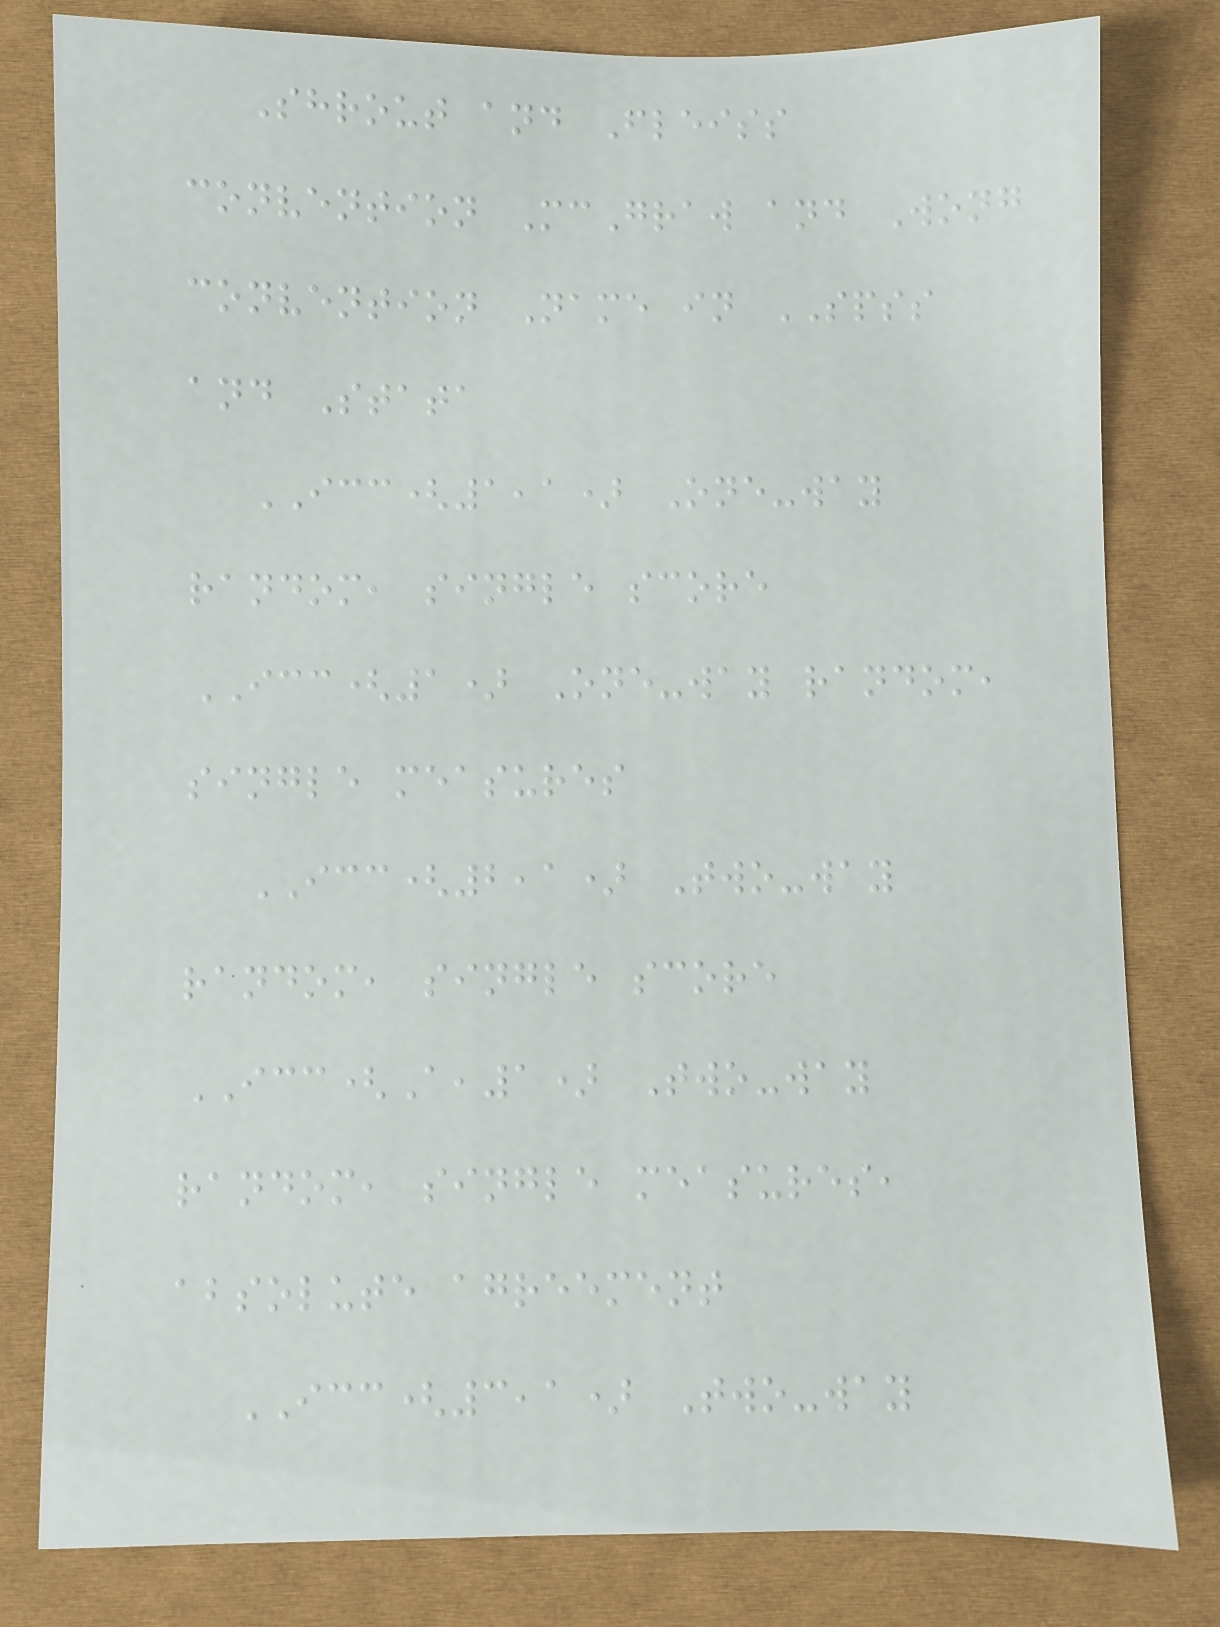Shrout and Fleiss
convention McGraw and Wong
convention Name in SPSS
and Stata
ICC(1,1) One-way
random, single score
ICC(1) One-way random,
single measures
ICC(2,1) Two-way
random, single score
ICC(A,1) Two-way
random, single measures,
absolute agreement
ICC(3,1) Two-way
